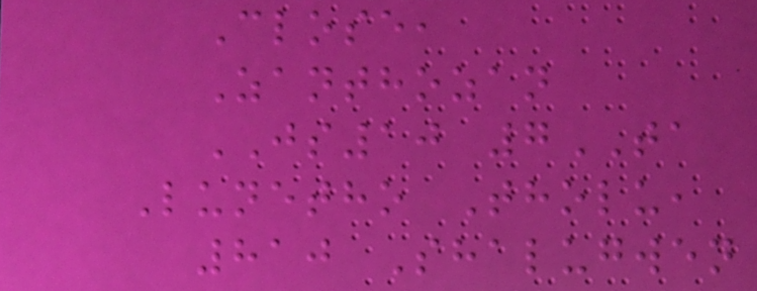Close,
Zanthozan
JS10 7TA
Lunetho Tholu,
810 Shalugwen
